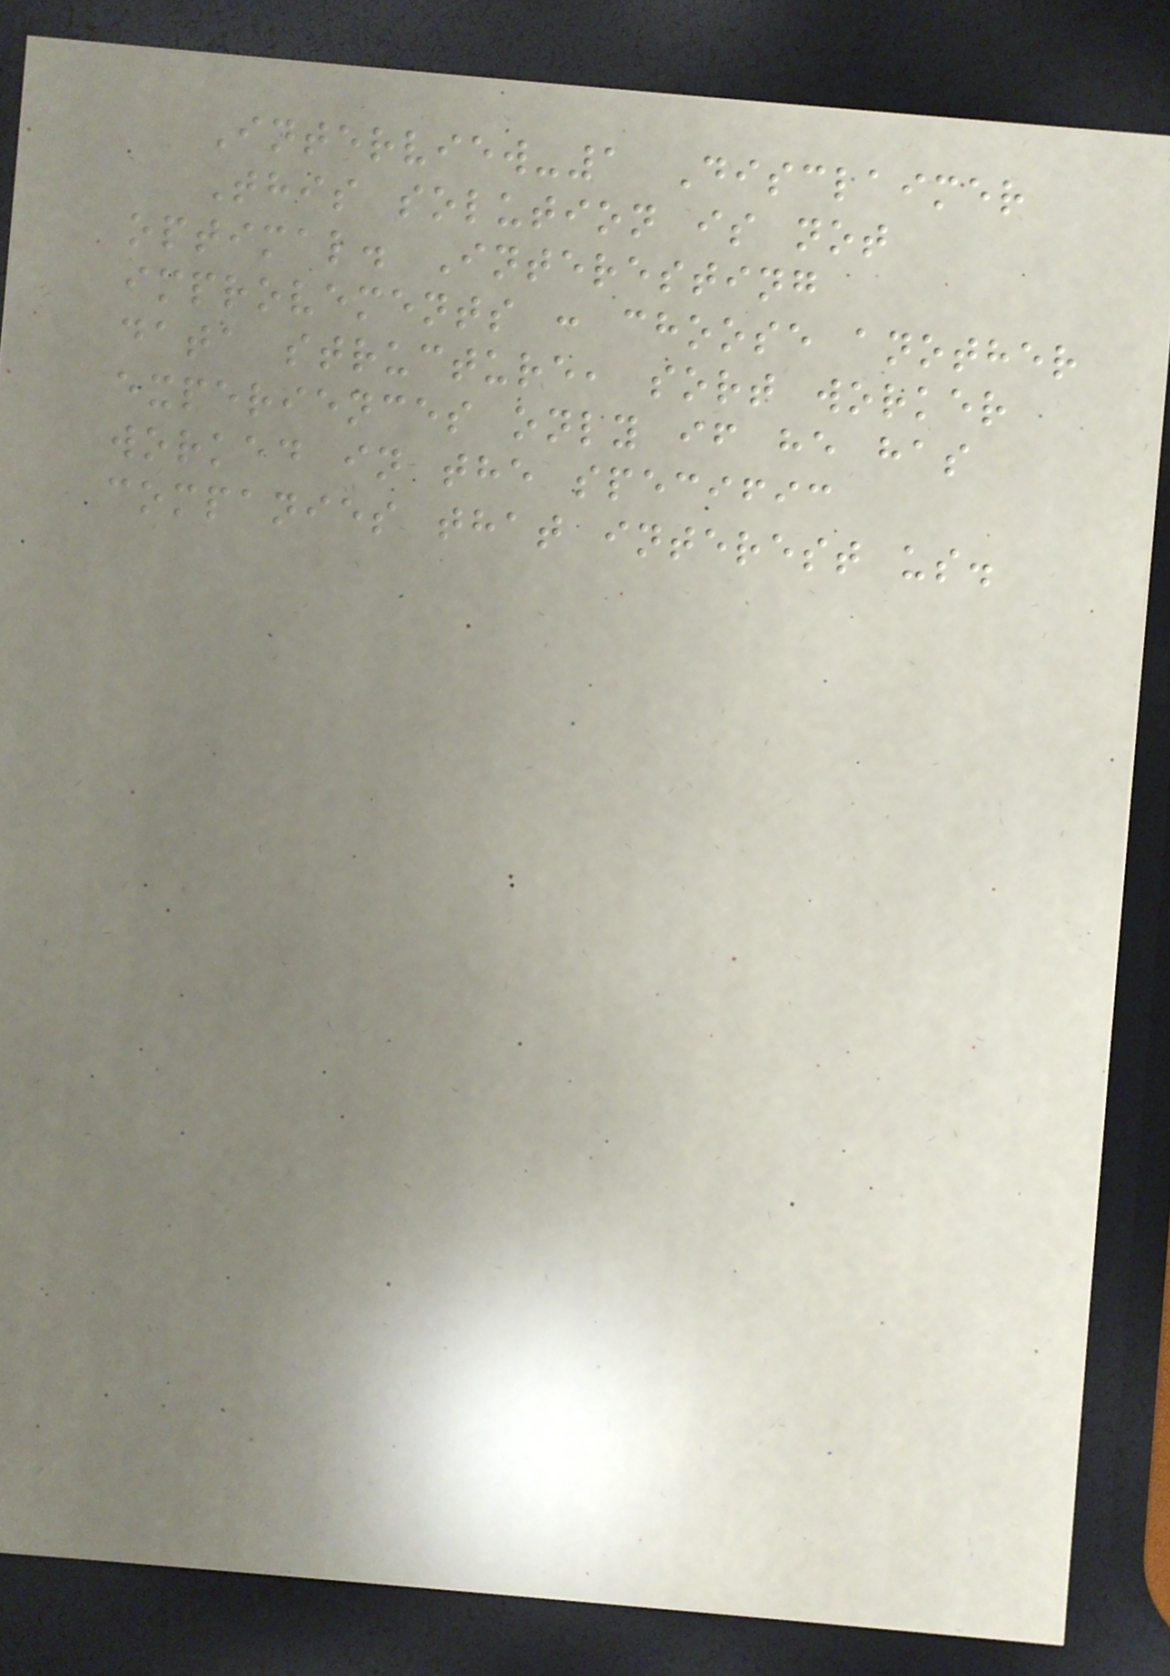Interview-1 Disclaimer
This solution is not
optimal. Interesting
improvements : choose another
data structure, sort worker
experiences only if he has
worked in the specific
companies that interest us.
